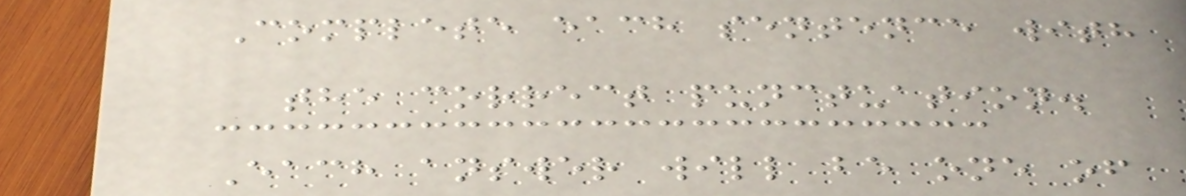Complete each sentence with
the correct punctuation.
Each answer will be one of
